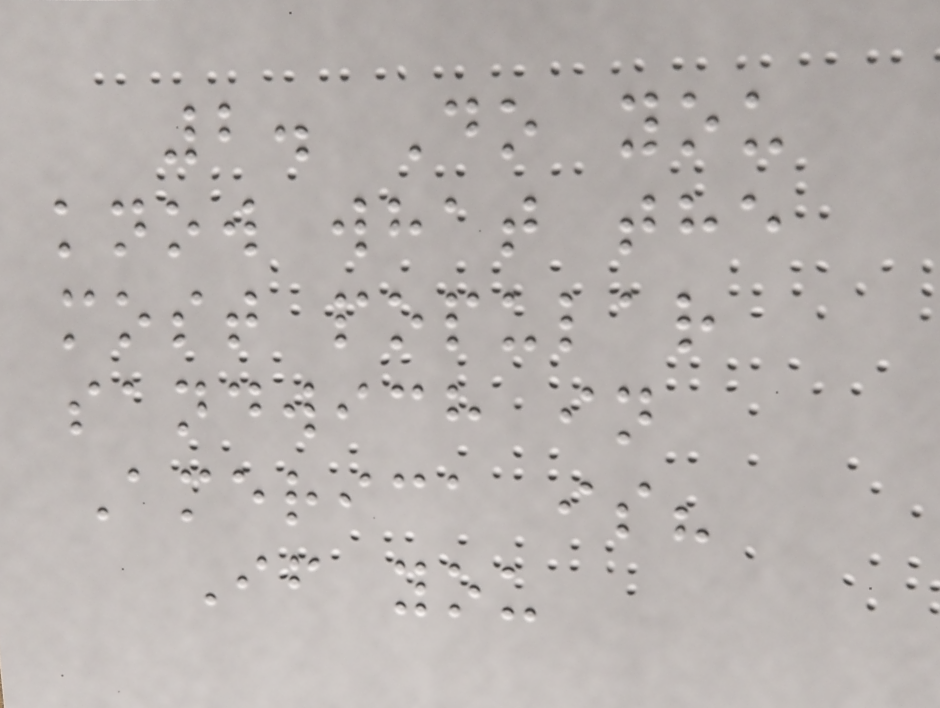2. Do you
know what the
most popular
sandwich in
America is?
If you
